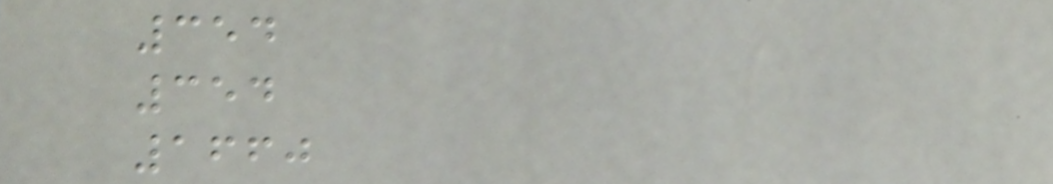354
354
1660
